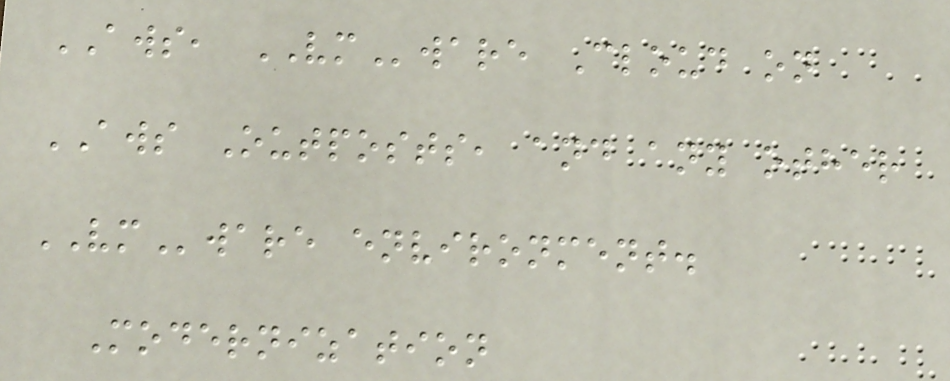AWS, VMware Cloud on
AWS Outposts, and any other
VMware environment.
Modernization
